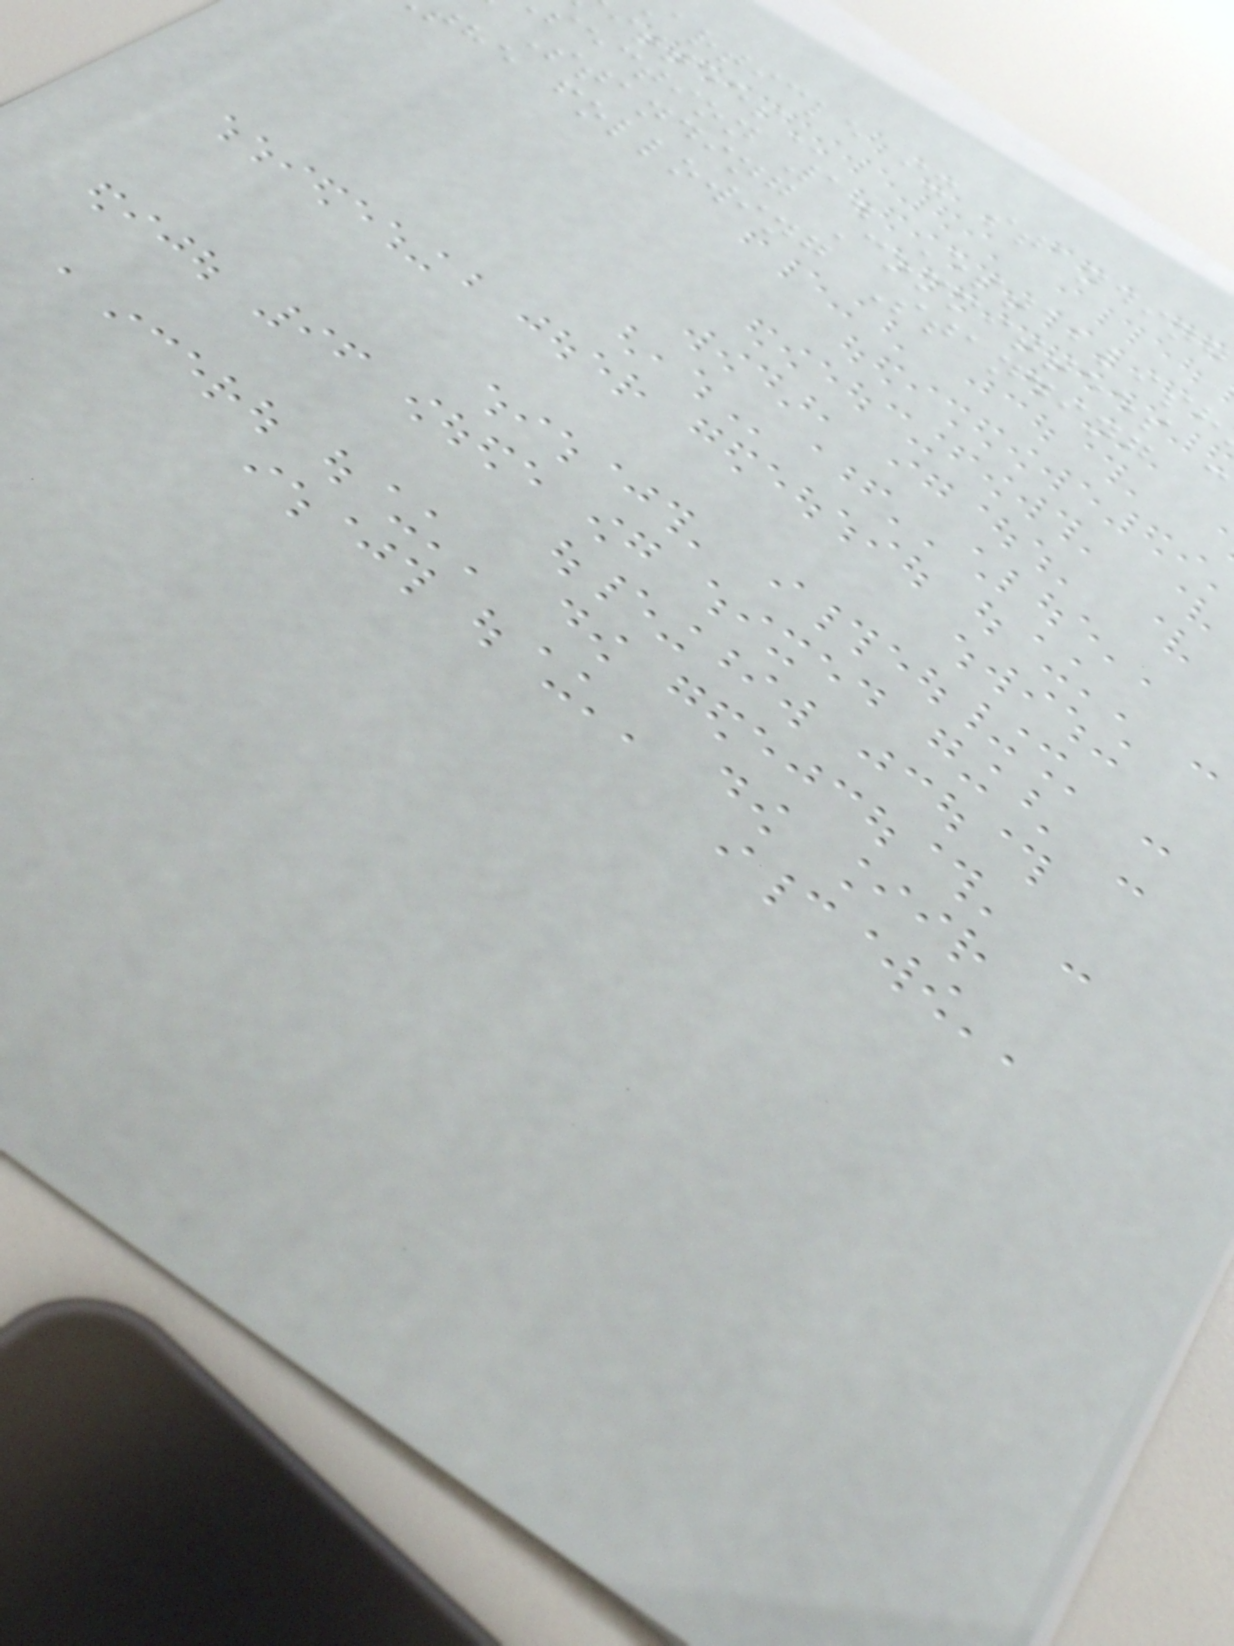article ix standing
section 1. Establish
Standing Committees
the following Standing
